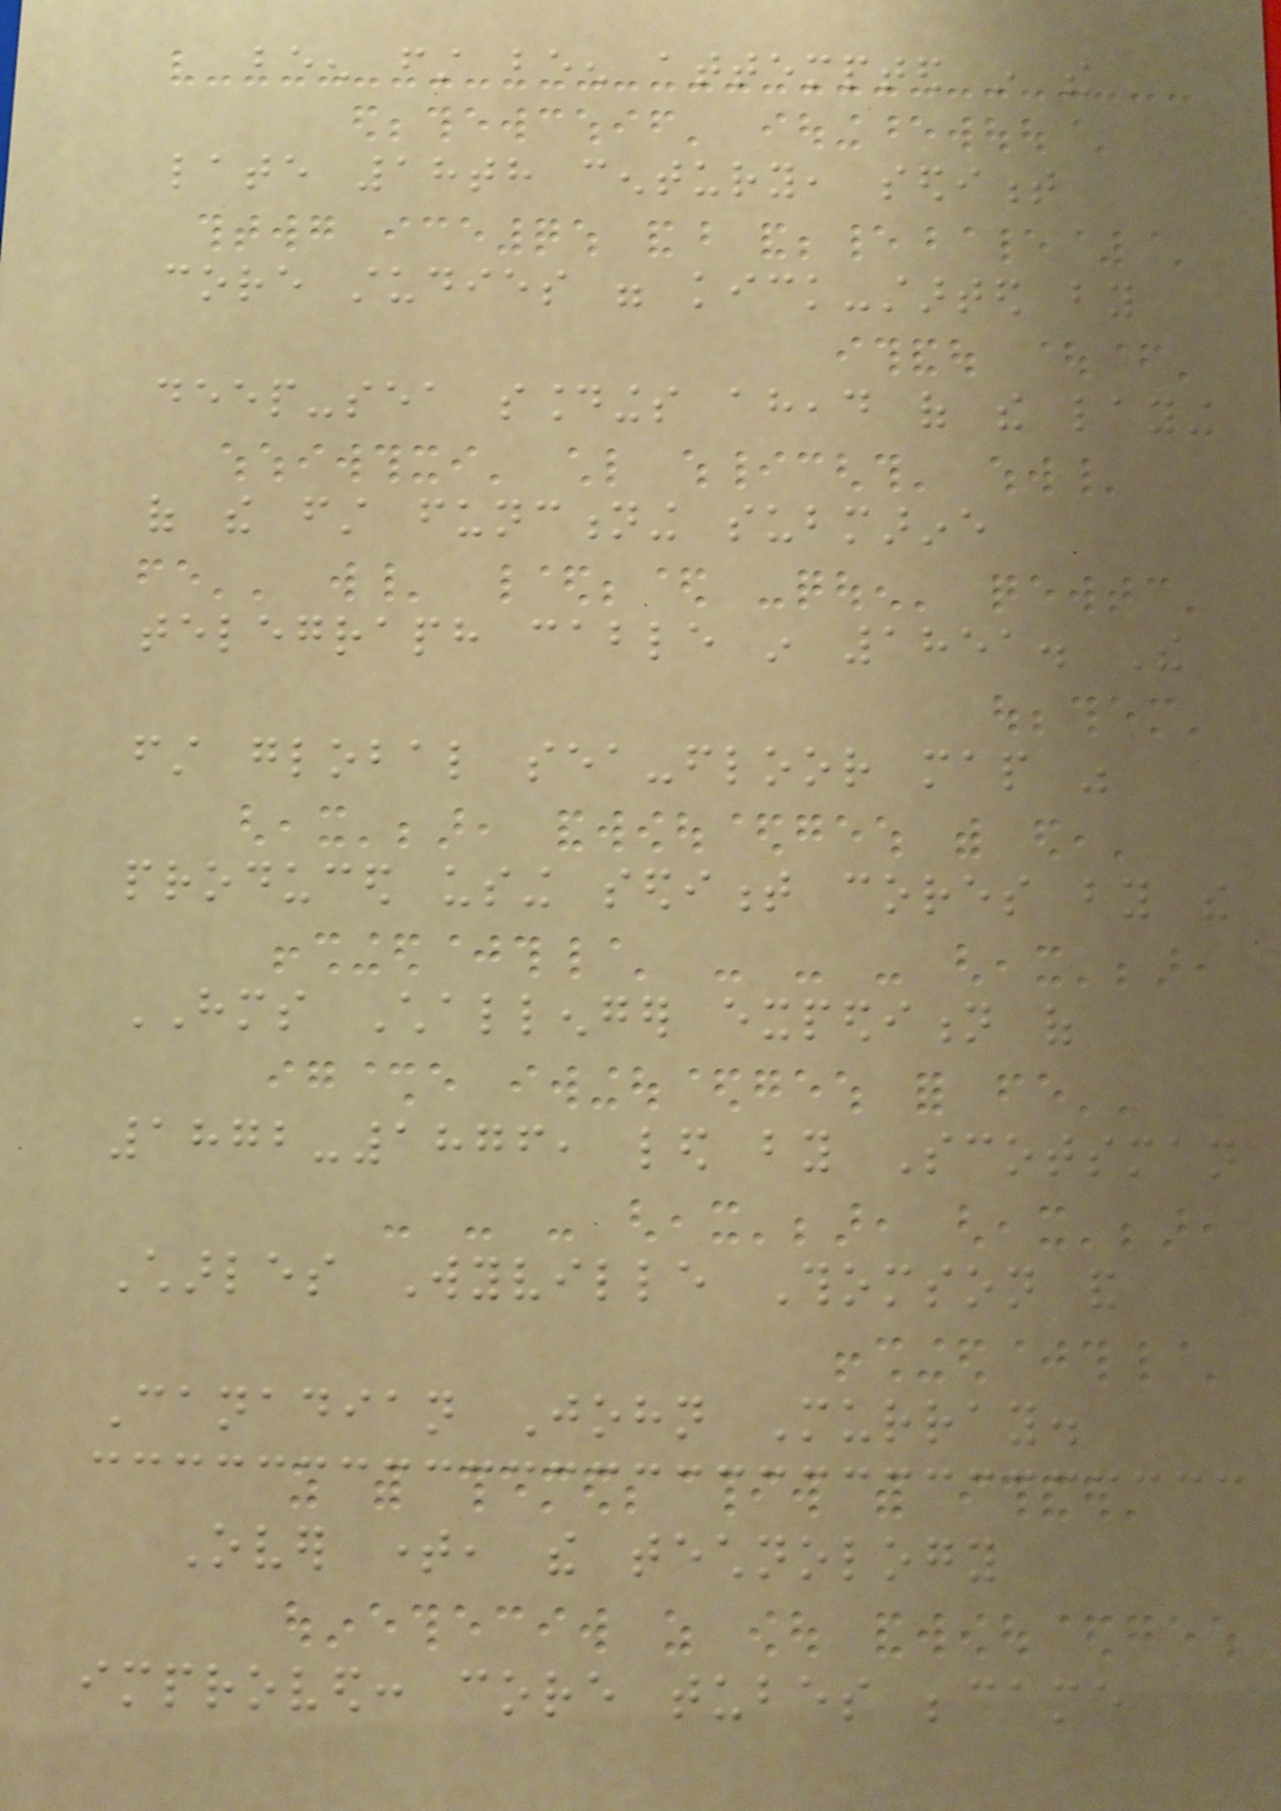been first been attempted in the
late 18th century, sediment
core studies were kick-started by
deep-sea soundings ahead of the laying
of the first functioning submarine
telegraph cable in 1851. The
first global sea-floor map was
produced using sediment cores by the
HMS Challenger expedition of
1872-1876, led by Scotsman
Charles Wyville Thomson and
Canadian John Murray.
Over time, the technology
improved: core tubes became
